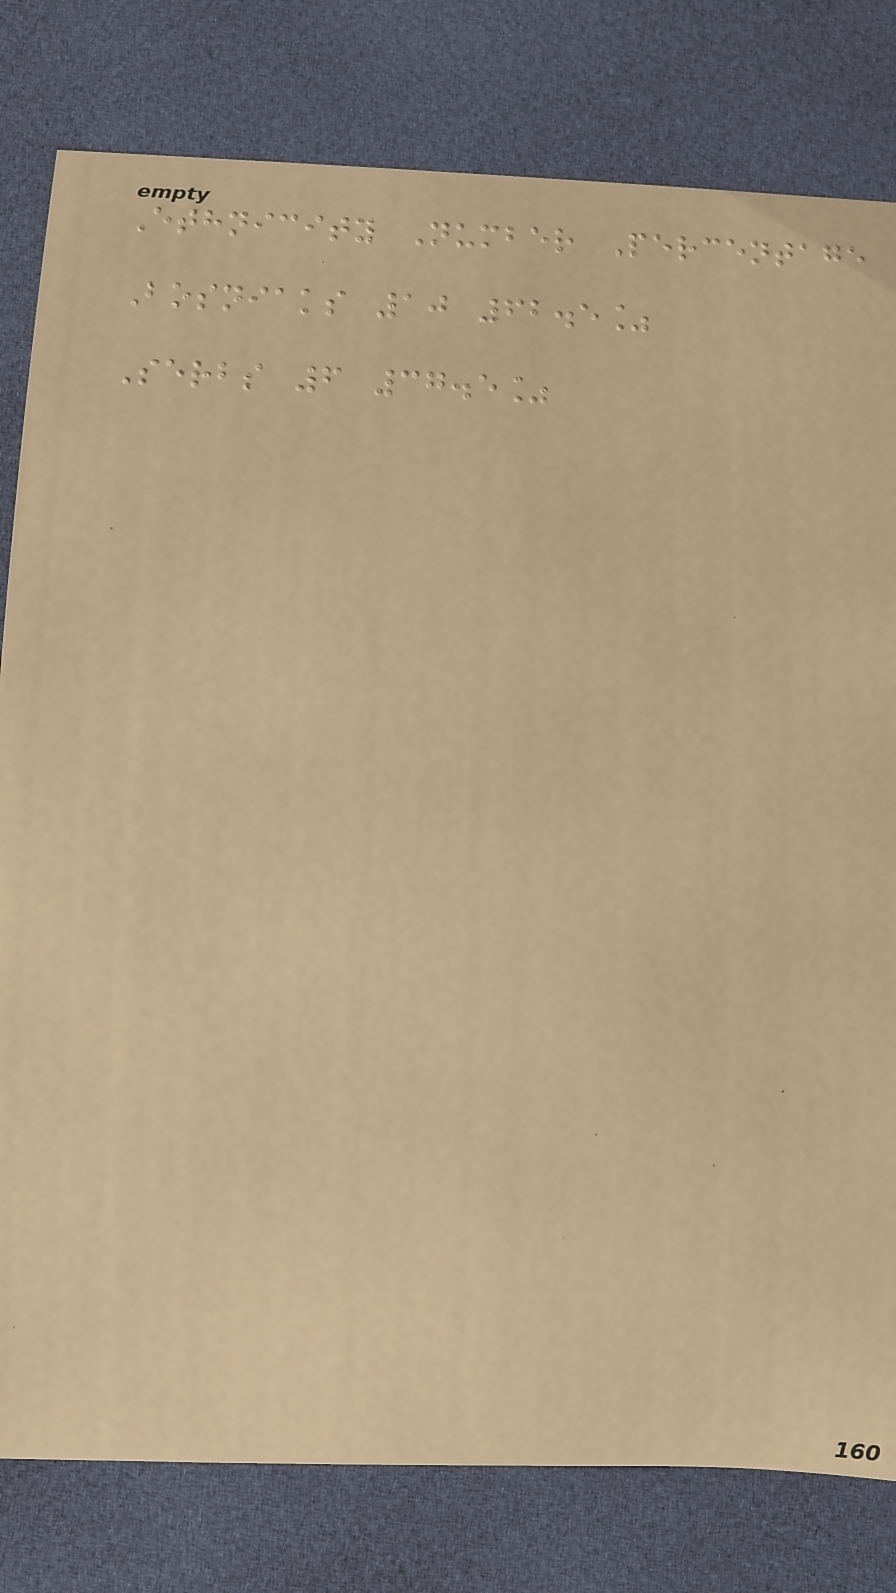Ethnicity Number Percentage
Bosniaks 10 62.5%
Serbs 6 37.5%
